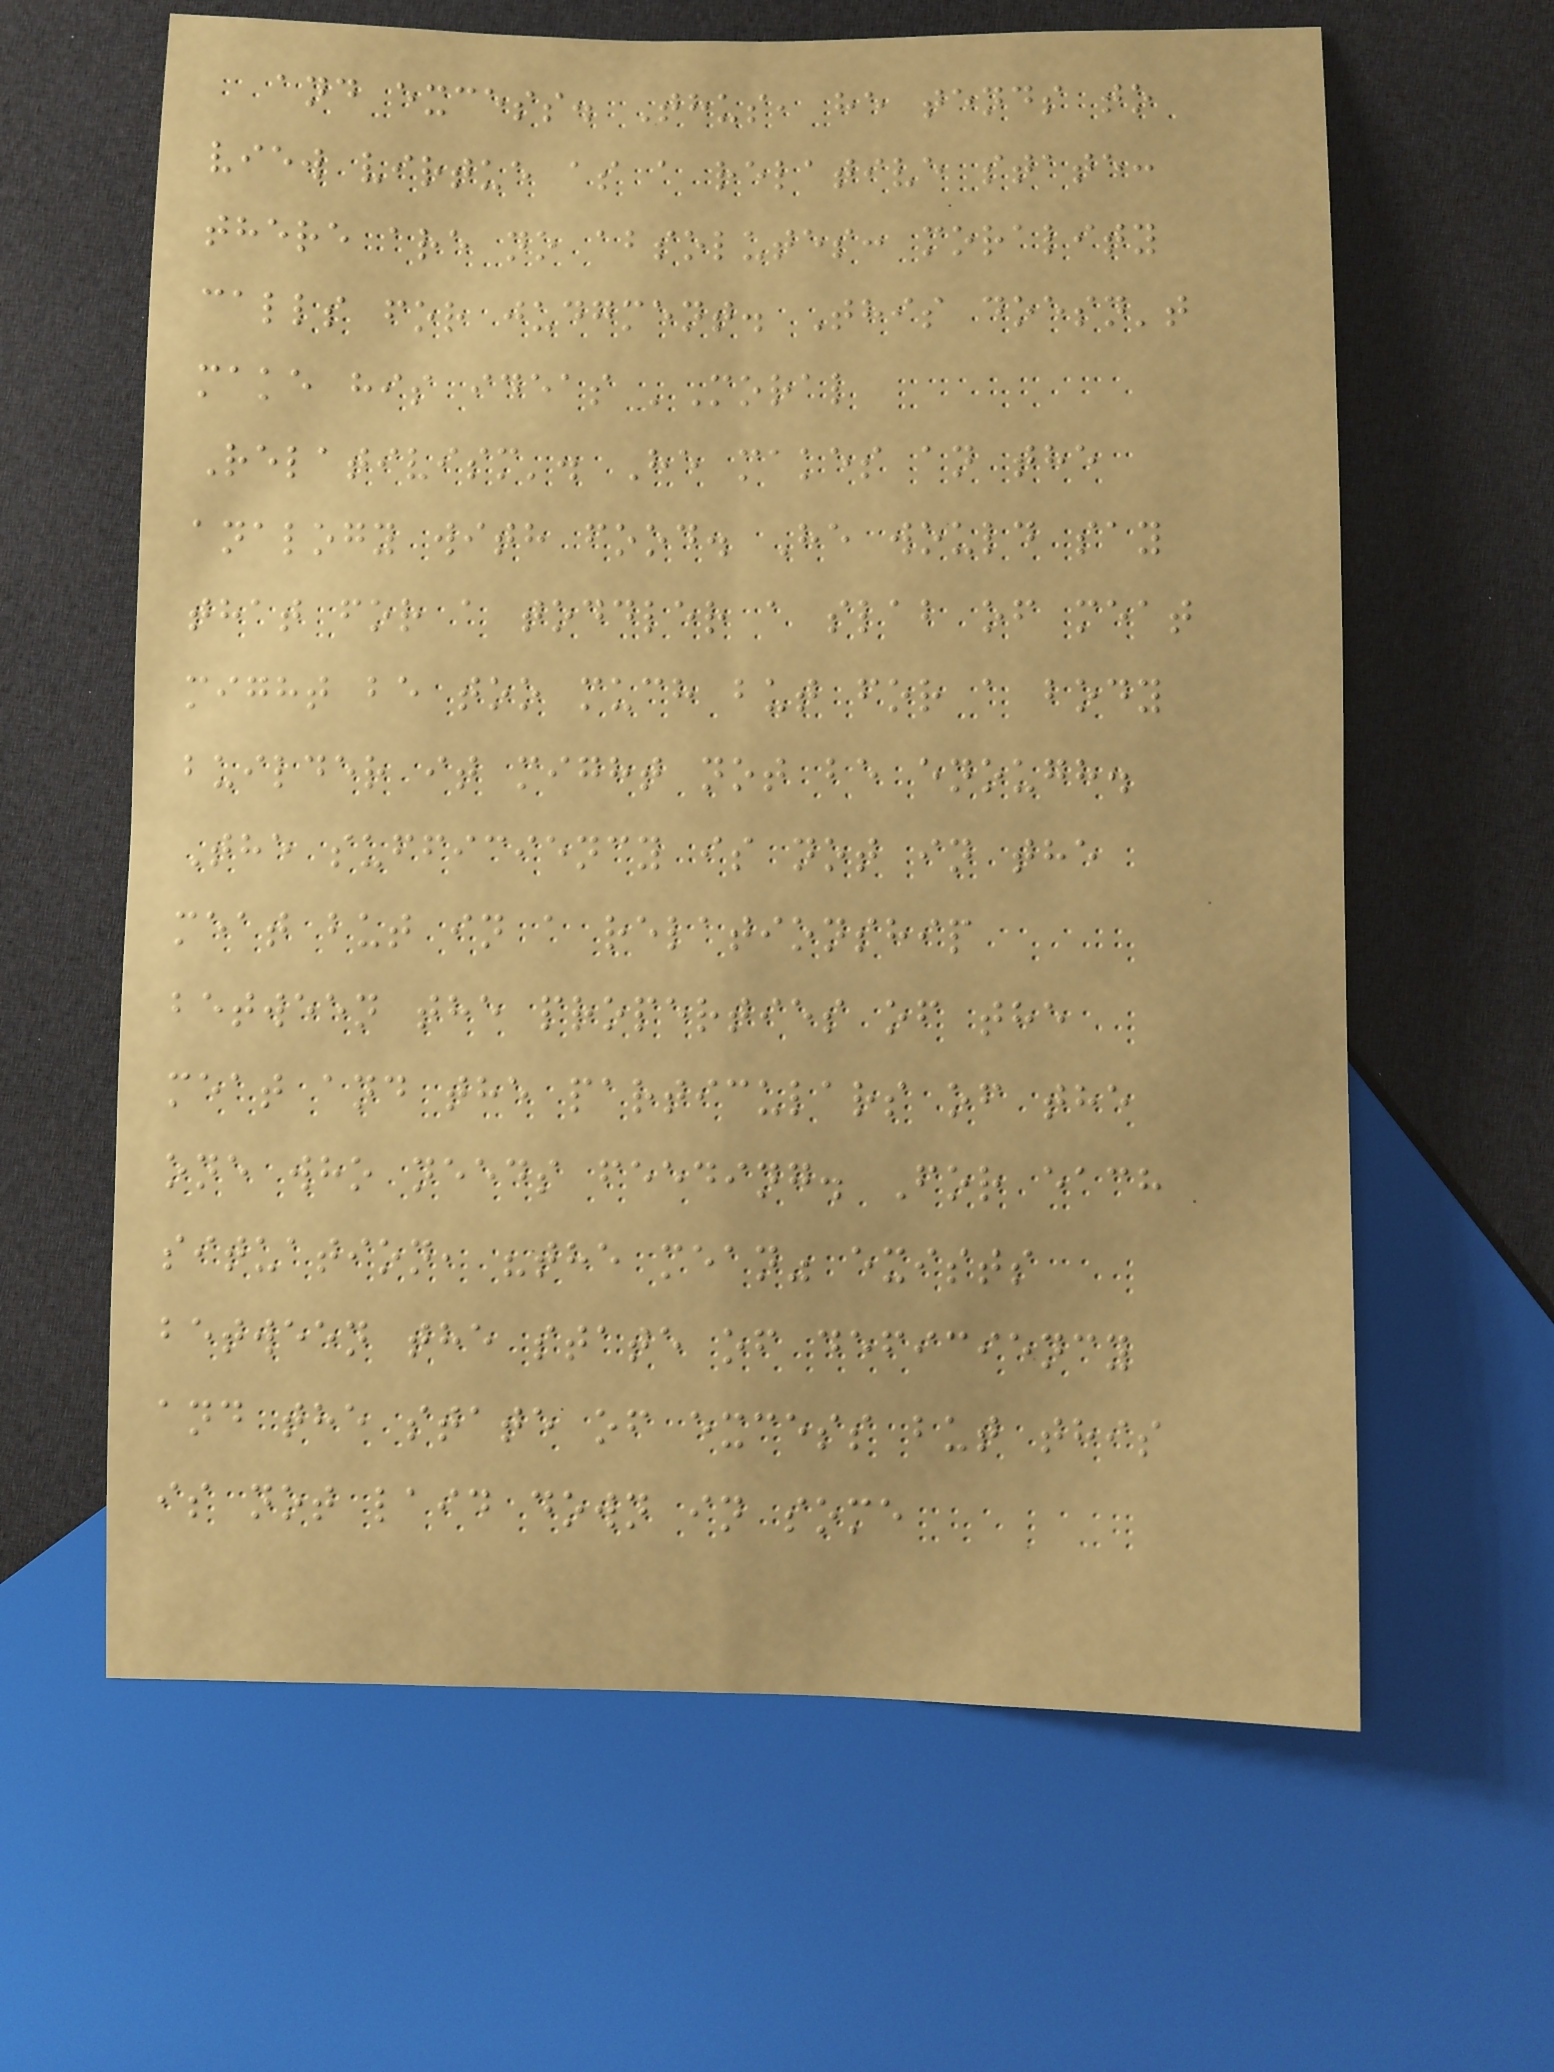and excess. Thus, he tends to
view virtue as a relative state:
there are no absolutes: morality
calls for judgment. This doesn't
make his ideas 'Moral
Relativism'. He makes an the
analogy with food. He would say
that for a toddler a slab of meat
might be too much but for a body
builder it might not be enough.
The sufficiency is not in the
meat but in a relationship
between the properties of the
meat and the particulars of the
one who needs feeding. For each
situation, "the mean" exists
between the state of deficiency
and the state of excess but this
is not laid down in some
